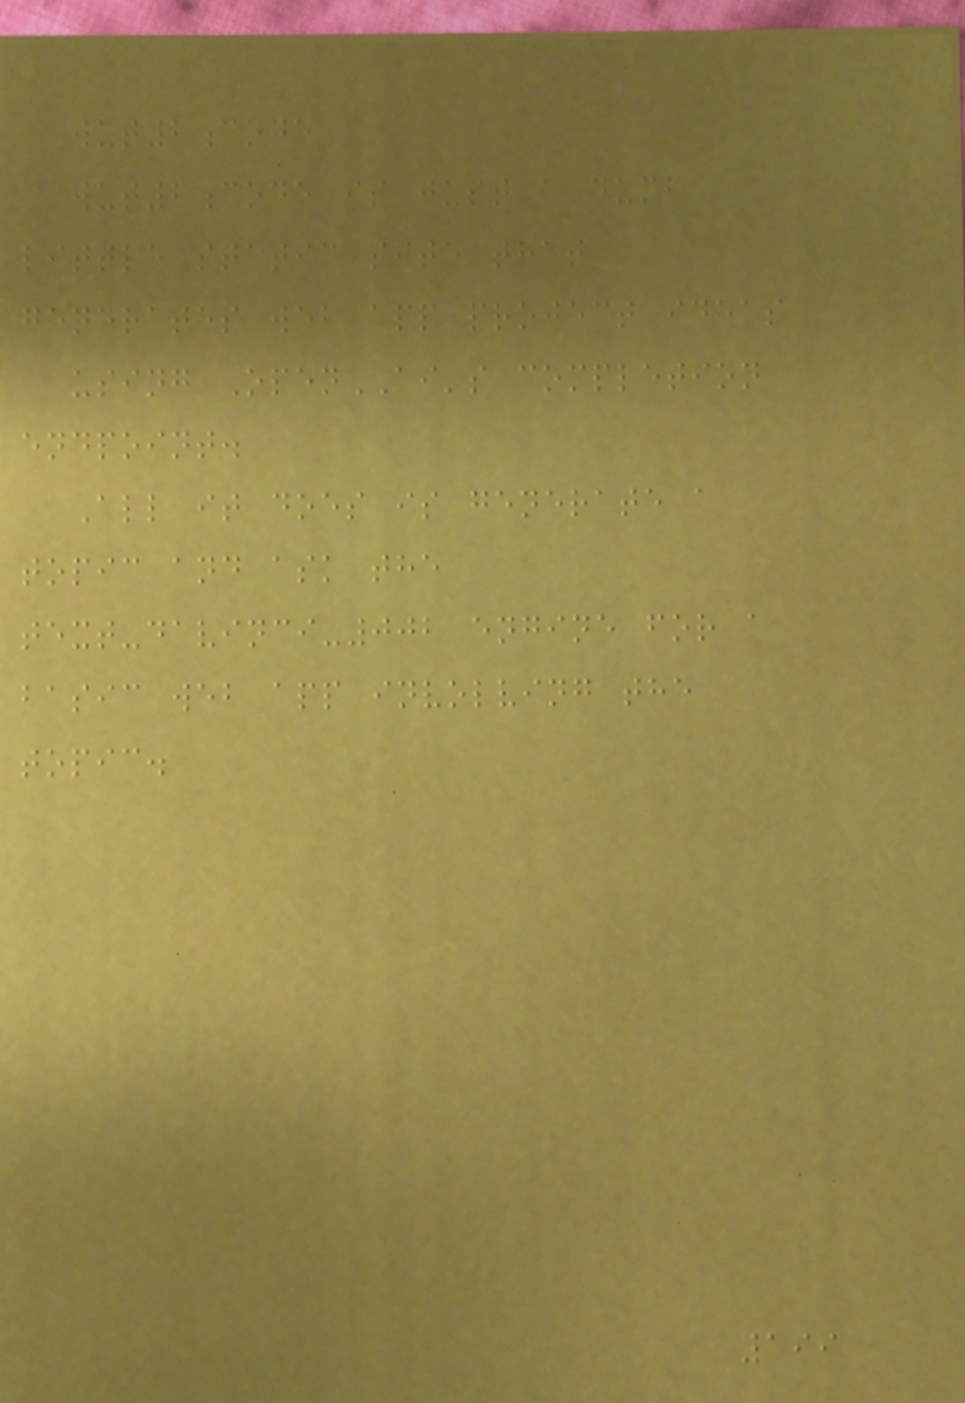wut2code
wut2code is just a dumb
little static site that
generates web app project ideas
using OpenAI's completion
endpoint.
All it does is generate a
topic and ask the
text-davinci-002 engine for a
basic web app involving the
topic.
199
